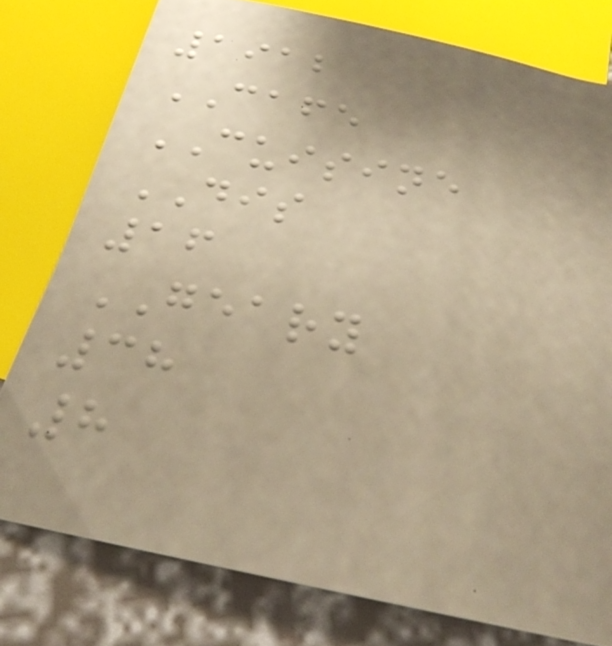1912
CAFE
CUISINE
DIS
16
GEARY
38
8
